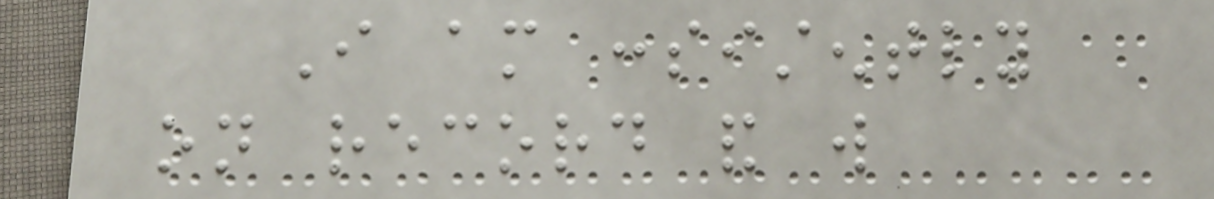I am consistently
on record and will
